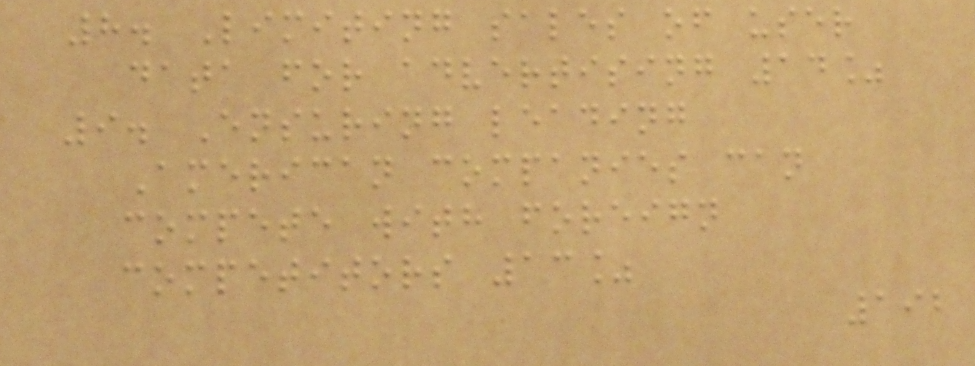8. Limiting sales of user
data for advertising 14%
9. Ensuring leading
American companies can
compete with foreign
competitors 13%
192
